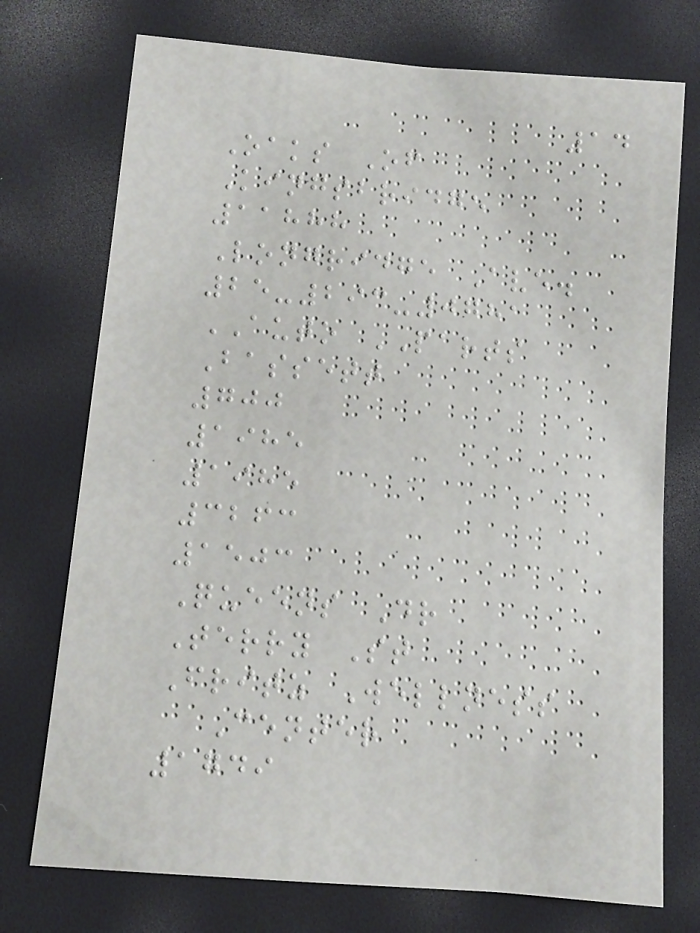14
Oaks Of
Kingsbridge
11888
Longridge Ave.
25-293-0781
AUTO PARTS
Bassett
700
1985
1985
3263
1503
Queens Dr
Terry St
Fritz Wellness
Center
1749
